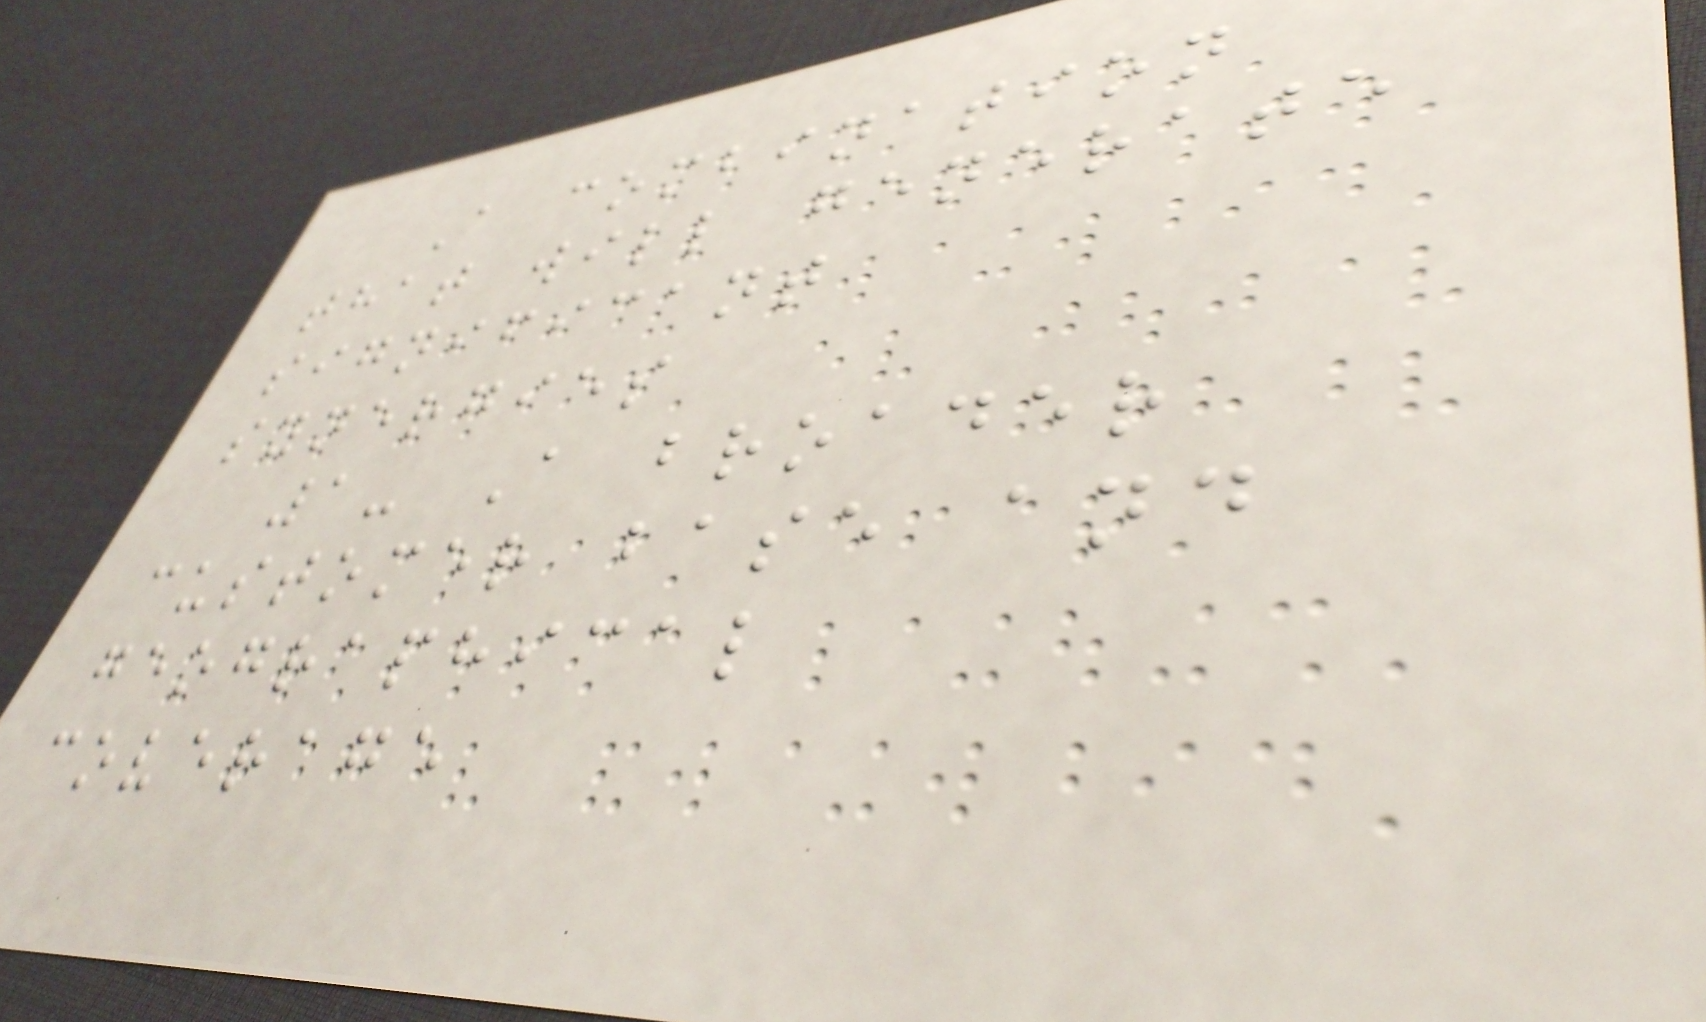A combination
that will generate
significant
synergies
1- A broader
customer base and
geographical
coverage
